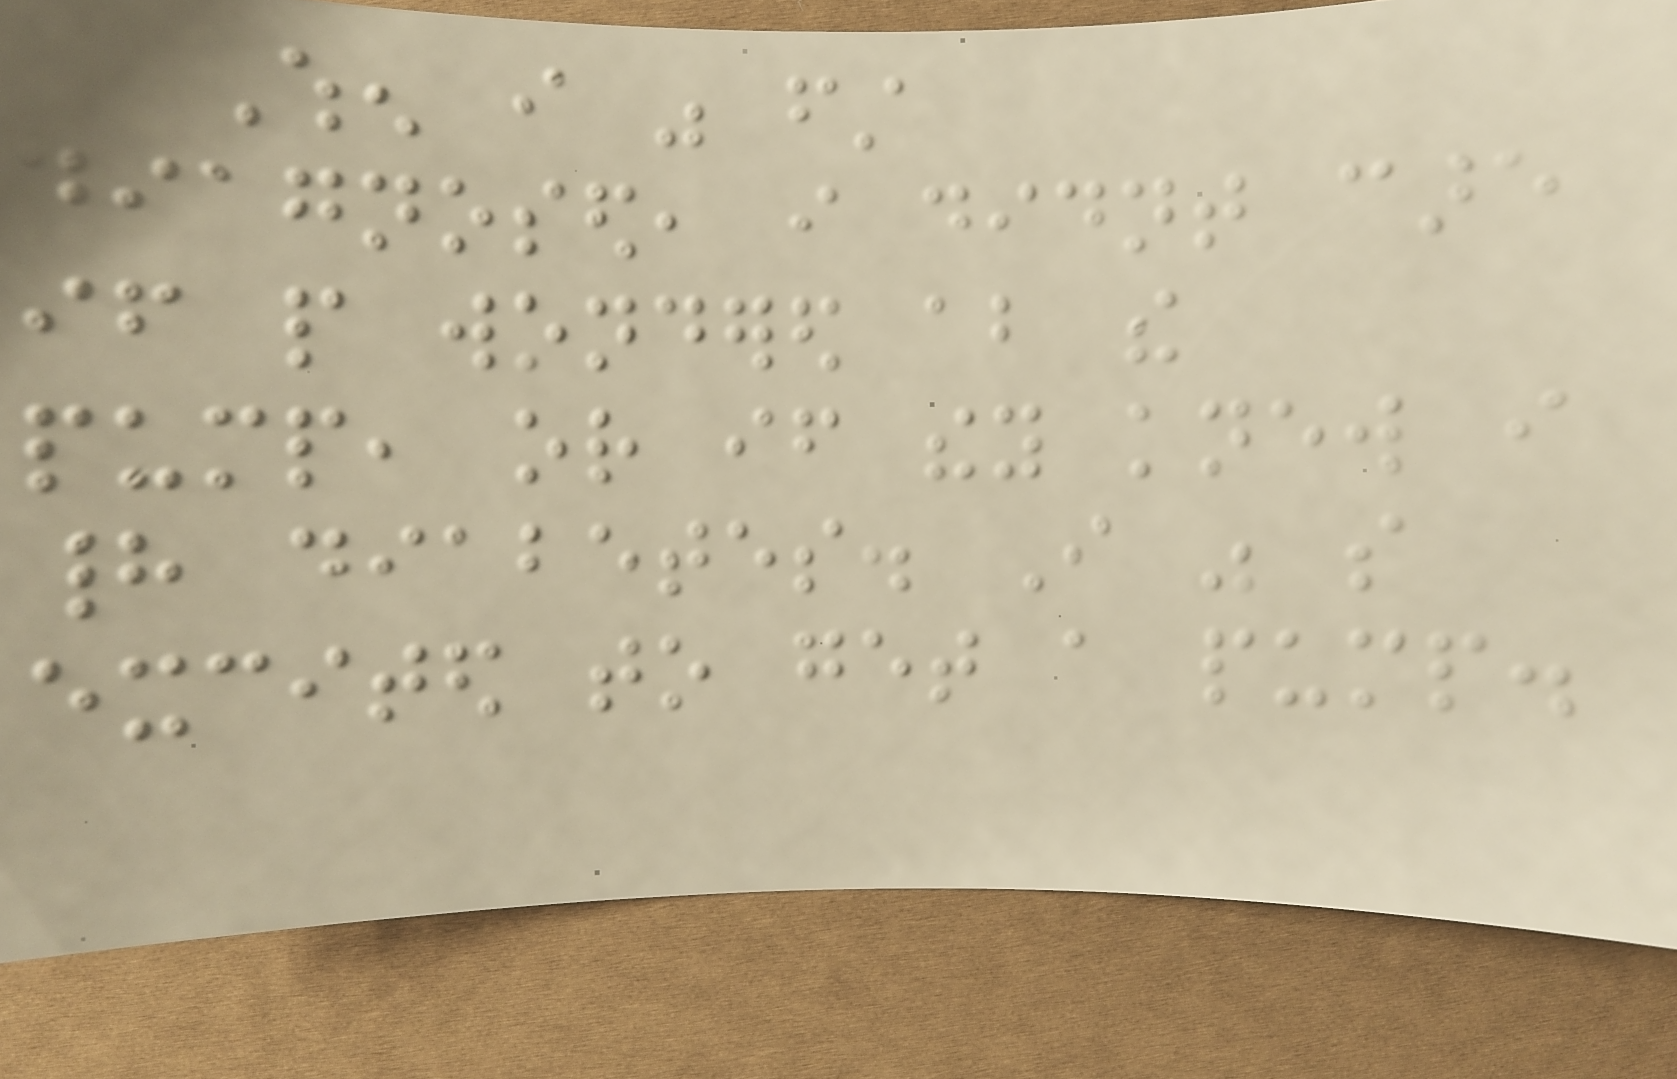When i was first
diagnosed, i didnt care
if people wondered about the
pump, or if they knew i
had diabetes. I was so
excited to get a pump.
